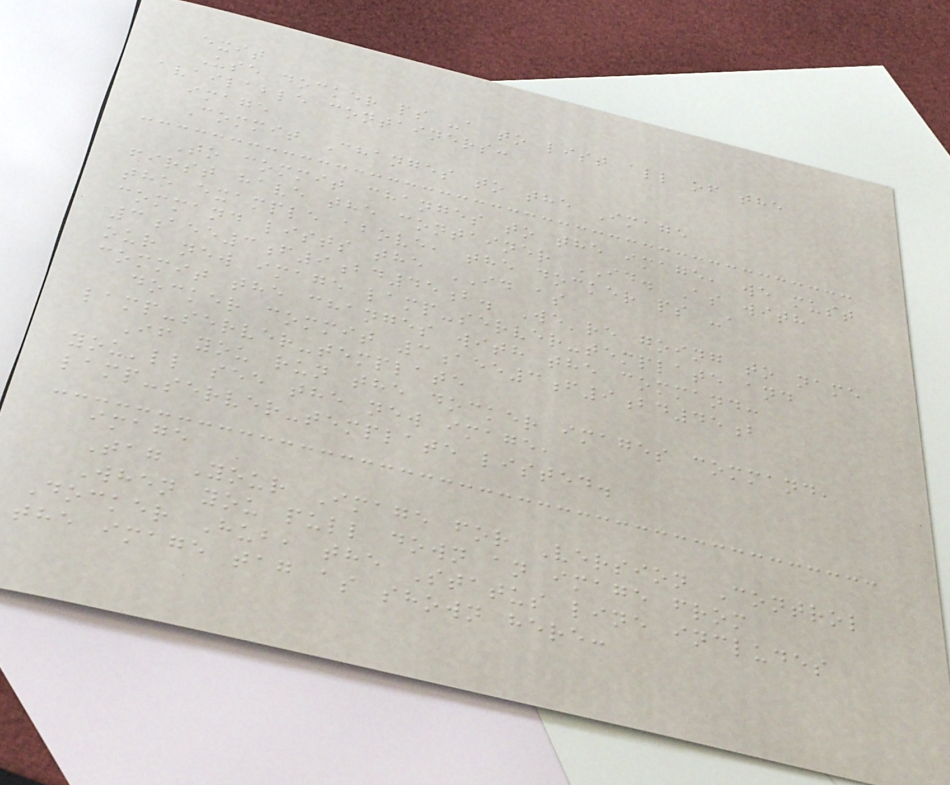exit
Use docker ps -a to list all of the
available containers:
image
Commit Changes to the Image
To commit changes to the image, we must
first have the container ID. As with
the example above, the docker ps -a
command lists the ID as
3aee3f9bd45b. We're going to name
our new image lamp-server-template and
commit the changes with the command:
docker commit 3aee3f9bd45b
lamp-server-template
If you run the docker images command,
you'll see the new image,
lamp-server-template listed.
image
Tag Your Image for Version Control
When you pull down an image from
Docker Hub, the Status line includes
the image tag as shown here:
